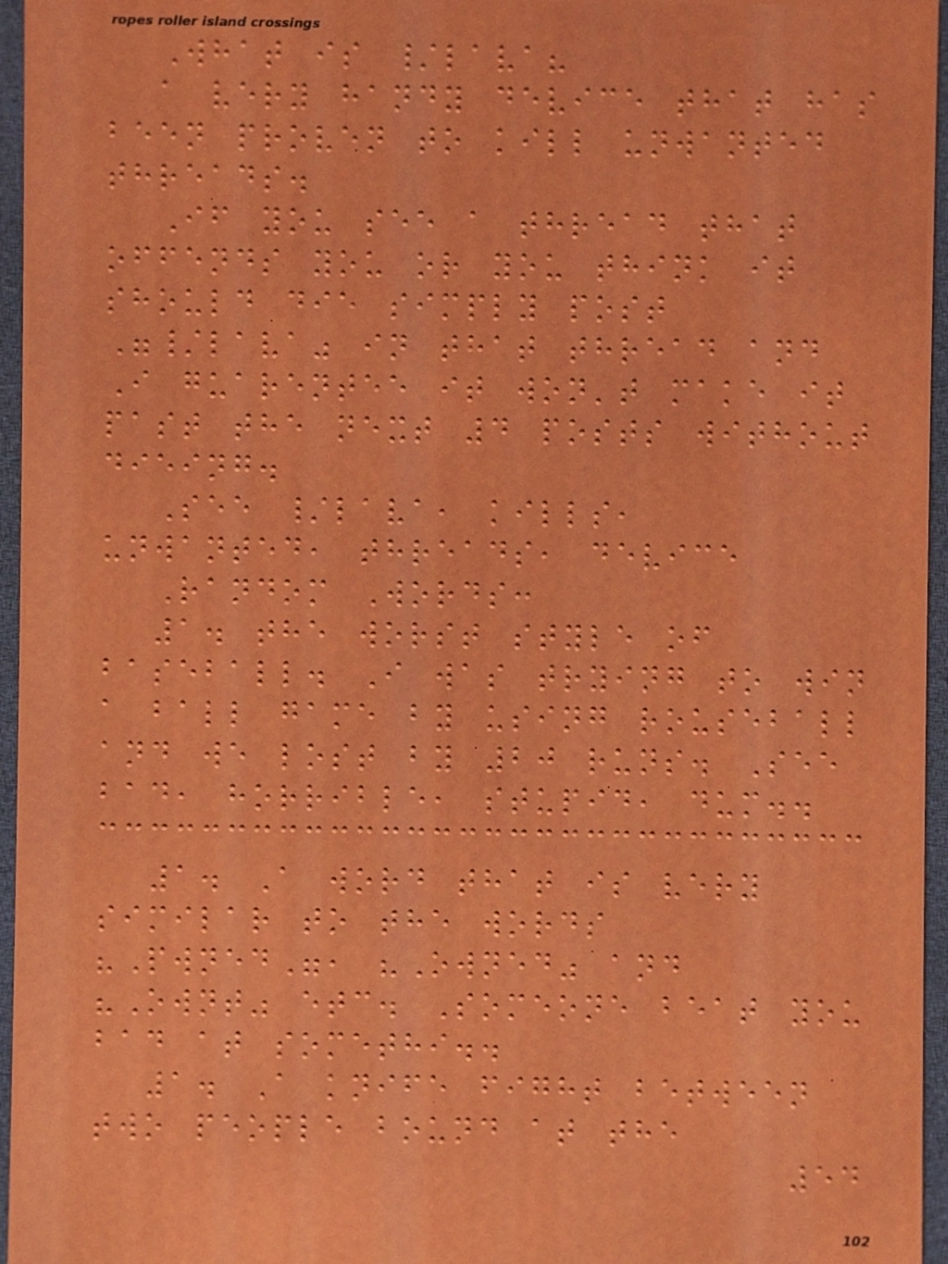What is /lava?
a very handy device that has
been proven to kill unwanted
threads.
If you see a thread that
offends you or you think it
should die simply post
"/lava" in that thread and
I guarentee it won't make it
past the next 4 posts without
dieing.
See /lava, kills,
unwanted, threads, device
Random Words:
1. the worst style of
baseball. I was trying to win
a ball game by using rouseball
and we lost by 20 runs. See
bad, horrible, stupid, dum..
1. A word that is very
similar to the words
"Pwned", "Owned" and
"Ownt" etc. Someone beat you
bad at somethi..
1. A knife fight between
two people bound at the
54
